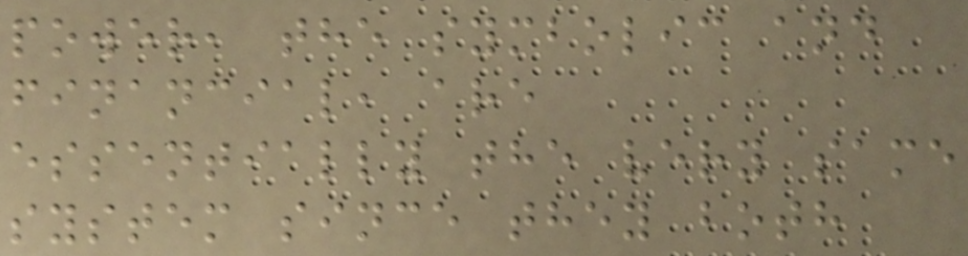power, the symbolic and
financial, are
essentially the very same
system since they both
